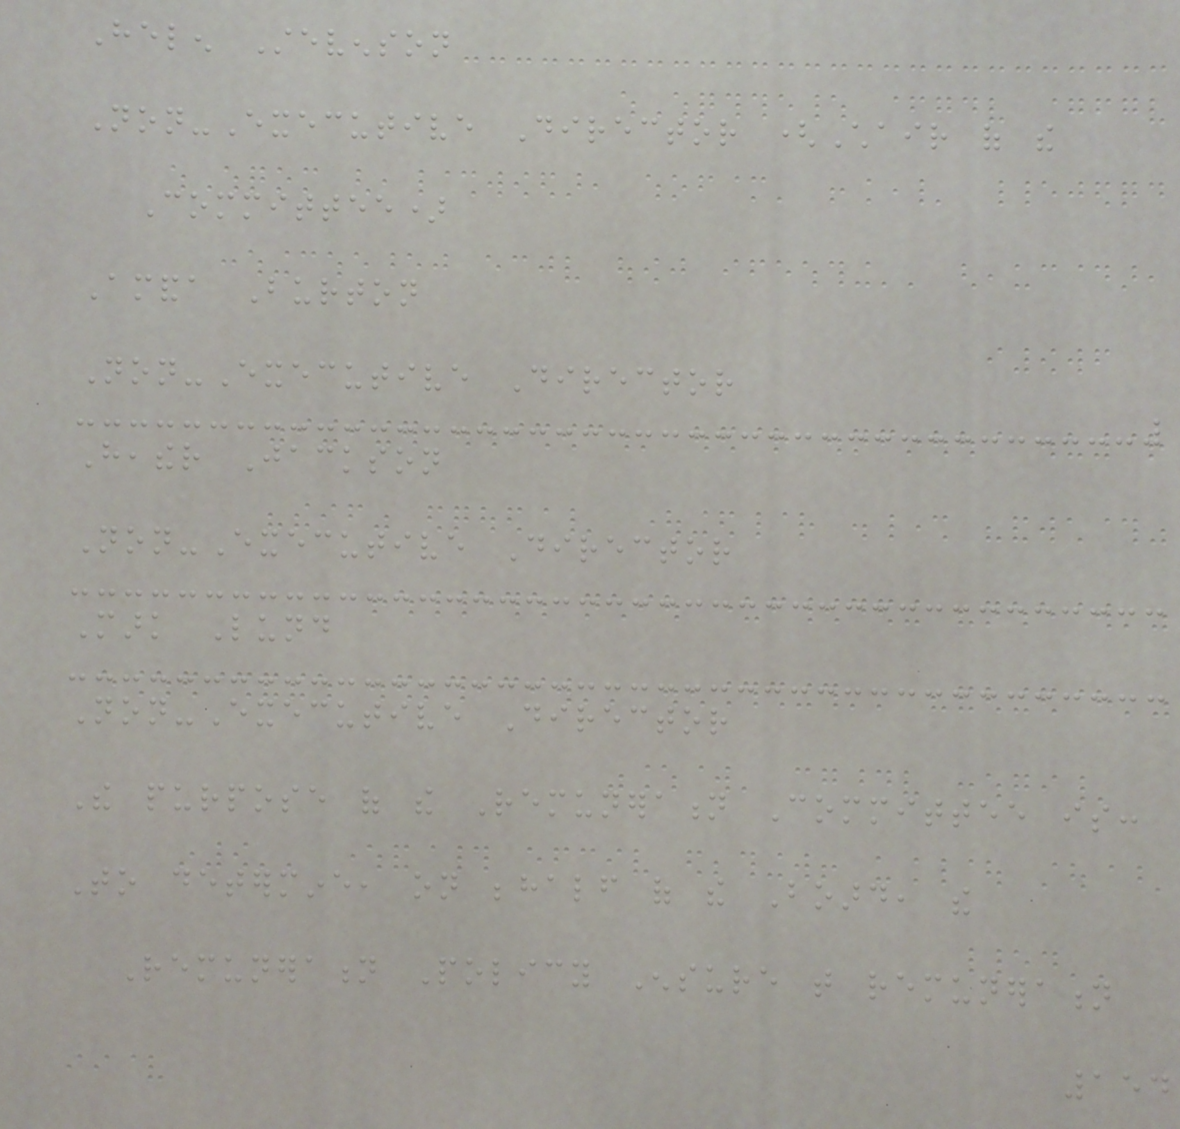Helen Stevenson
Non-Executive Director (Chair of the
Committee)
Amanda Burton
Non-Executive Director
Heather Jackson
Non-Executive Director
Mark Lund
Non-Executive Director
The purpose of the Remuneration Committee is:
To determine, on behalf of the Board, the
Remuneration Policy Ensure that remuneration
154
